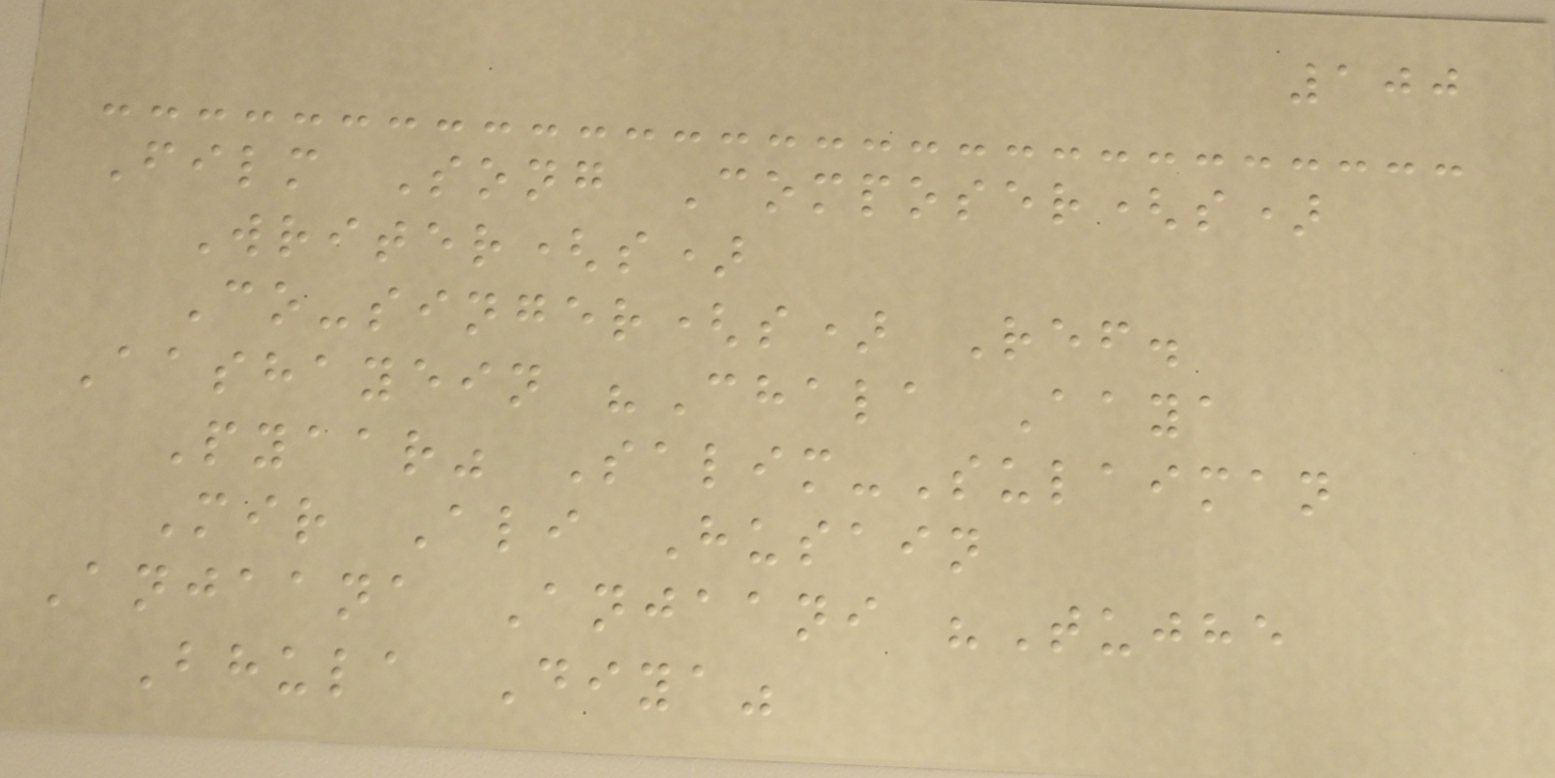100
Film Song Composer(s)
Writer(s)
Co-singer(s) Ref.
Aashayein "Chala Aaya
Pyaar" Salim-Sulaiman
Mir Ali Husain
Anjaana Anjaani "Tujhe
Bhula Diya"
